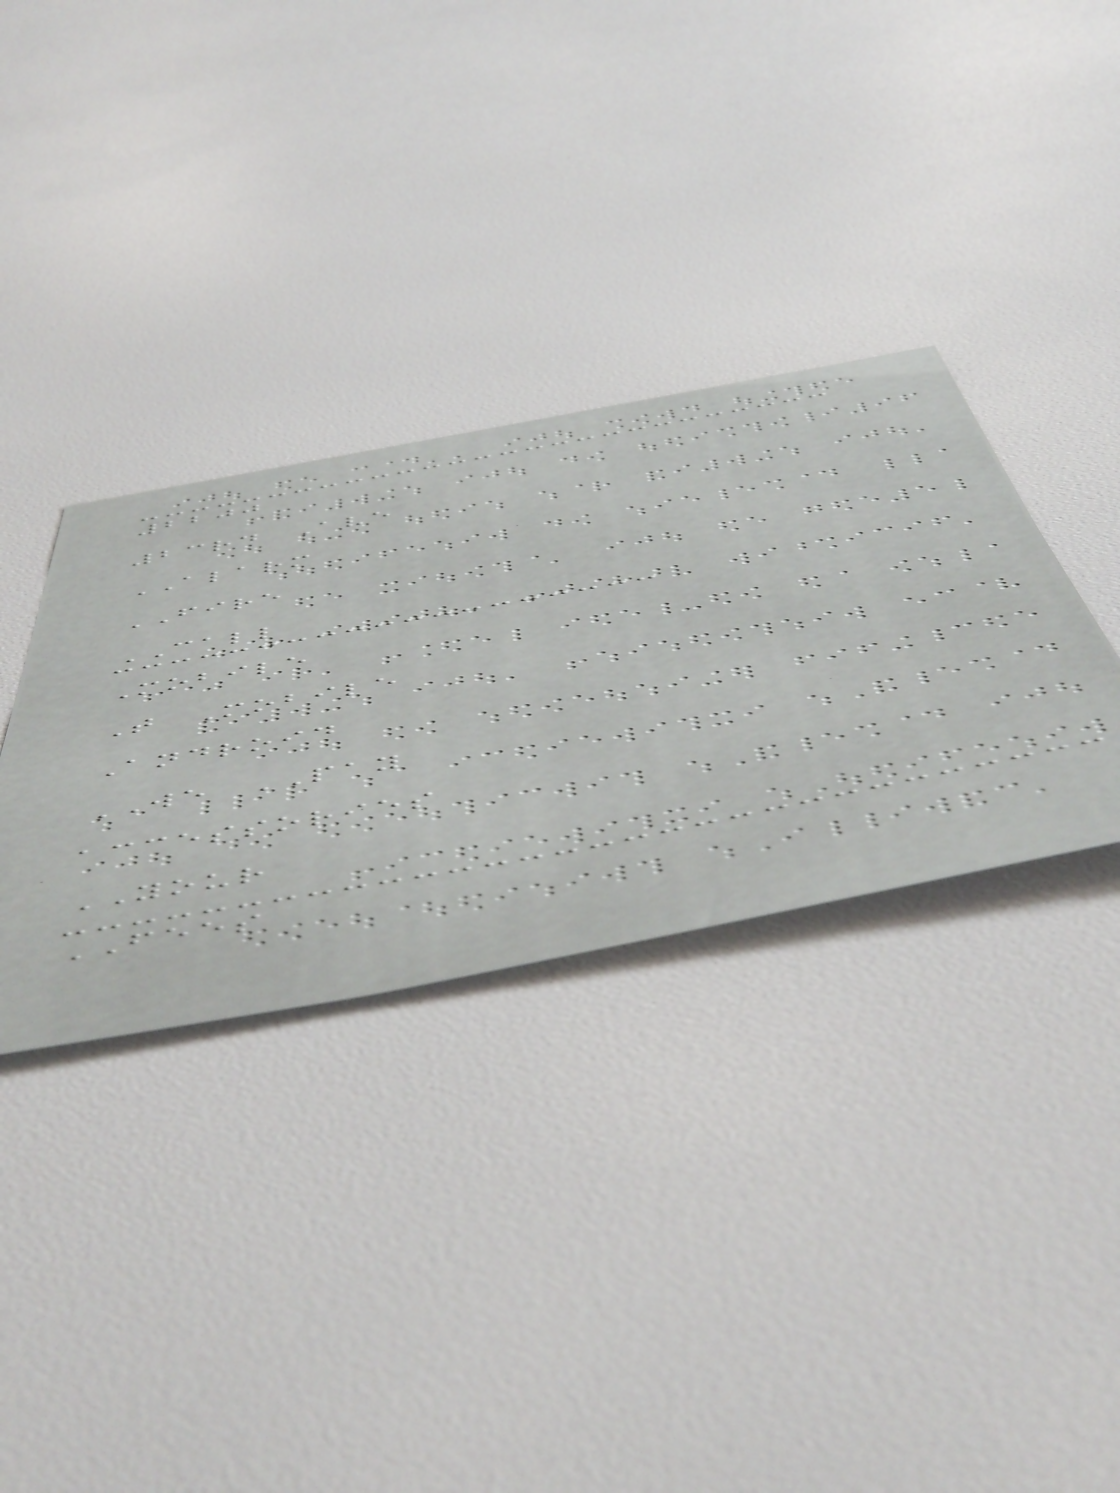2200
23rd Ave
ALARM
FIRE
CALL
Mobile
T Mobile
Android
WE PAY
accessories
YOUR
FEES
